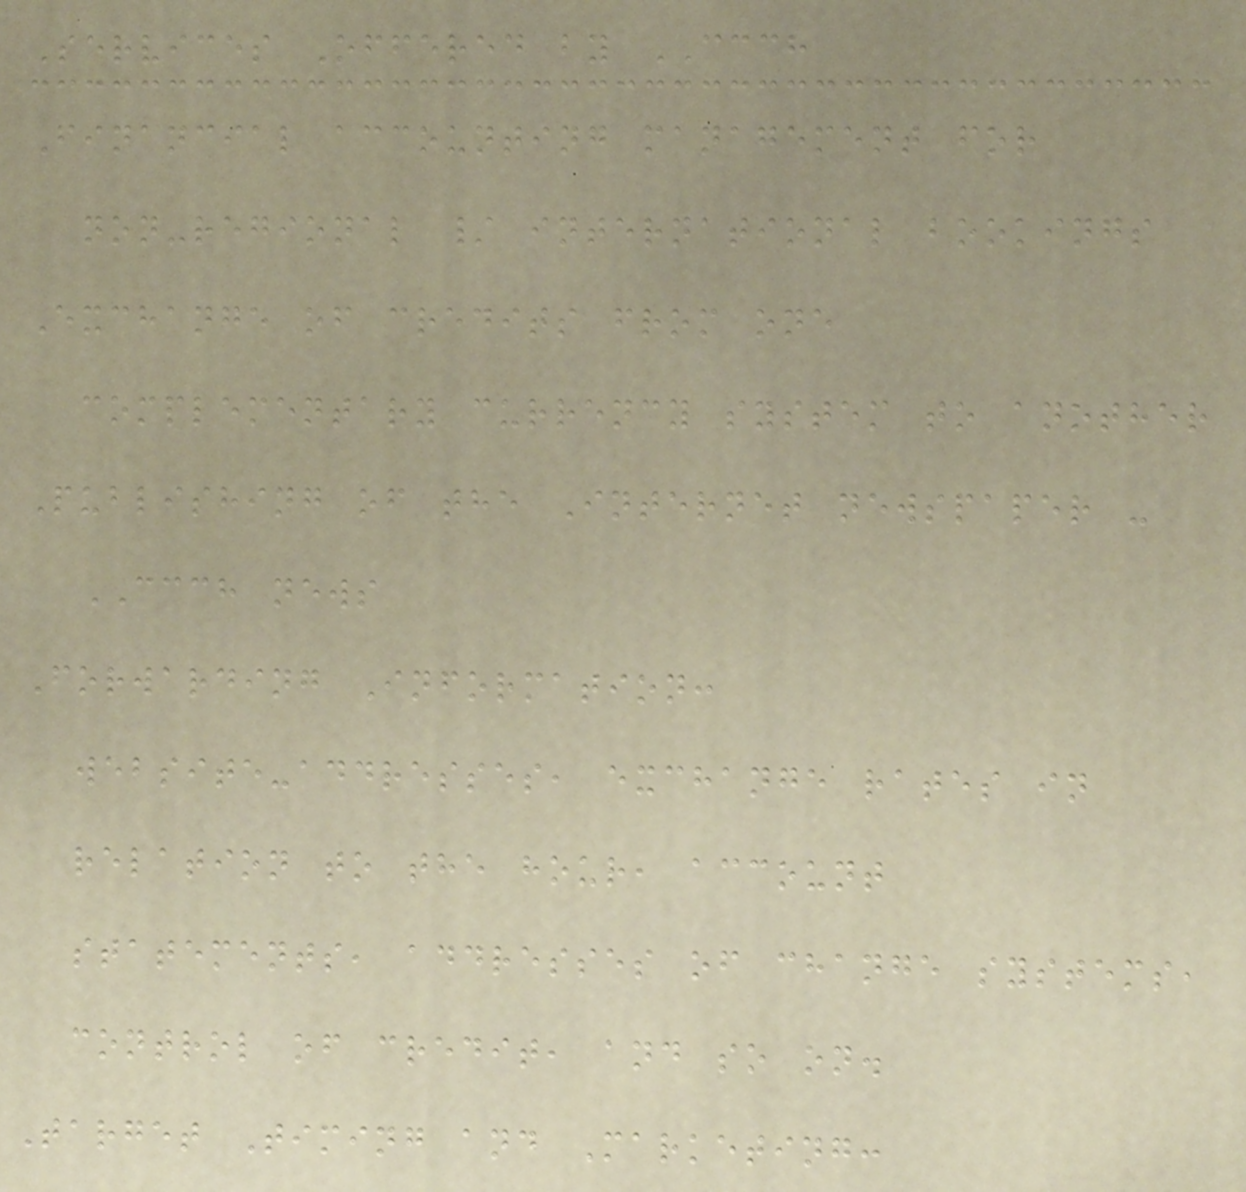Services Offered by CCCH
Financial accounting management for
non-regional / international bookings
Exchange of credits from one
complementary currency system to another
Publishing of the Internet newspaper -
CCCH news
Forwarding Information:
website-addresses, exchange rates in
relation to the hour, account
statements, addresses of change systems,
control of credit, and so on.
Target Timing and Marketing:
